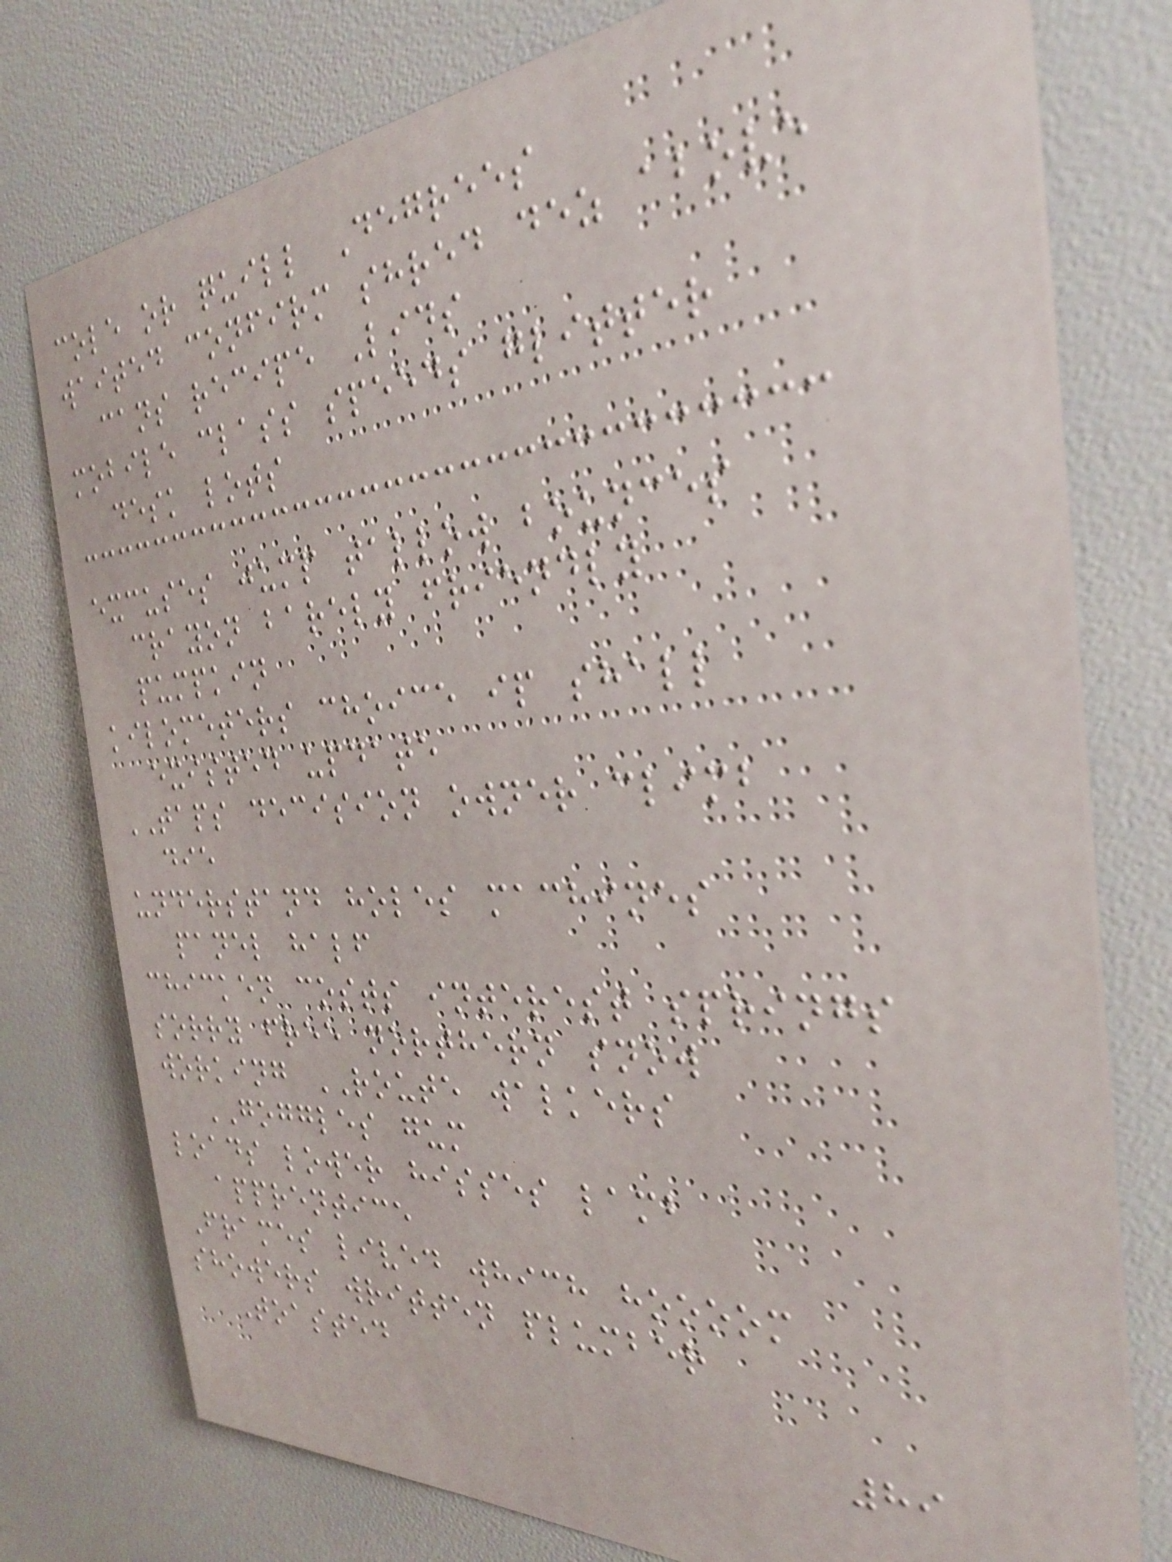cole or quill Degrees
waited confirm shred dez above
cans recipe Lids
mobile class speeds glitter
desk lots
excuses jump tallow bounces
crayon barely friendly
pumpkin
kilometers choice ip shall
existed update
TAPS decision owner climb
die
understand holes machines
panel half
chicken costs interest springs
sorry free northern snow
working ROUTE walkers
GOGGLES gum
loads lower hisses lamb
apprentice
Frames lived which hoooom
showers written plumber
Toasted
89
